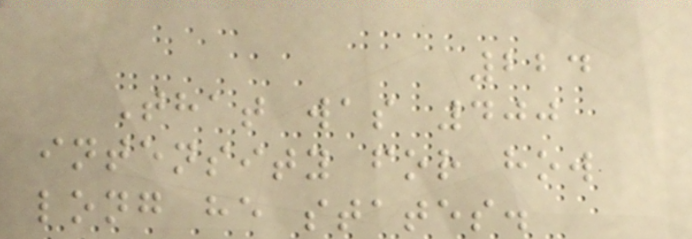224
That was 400
intensity for how
long he states.
